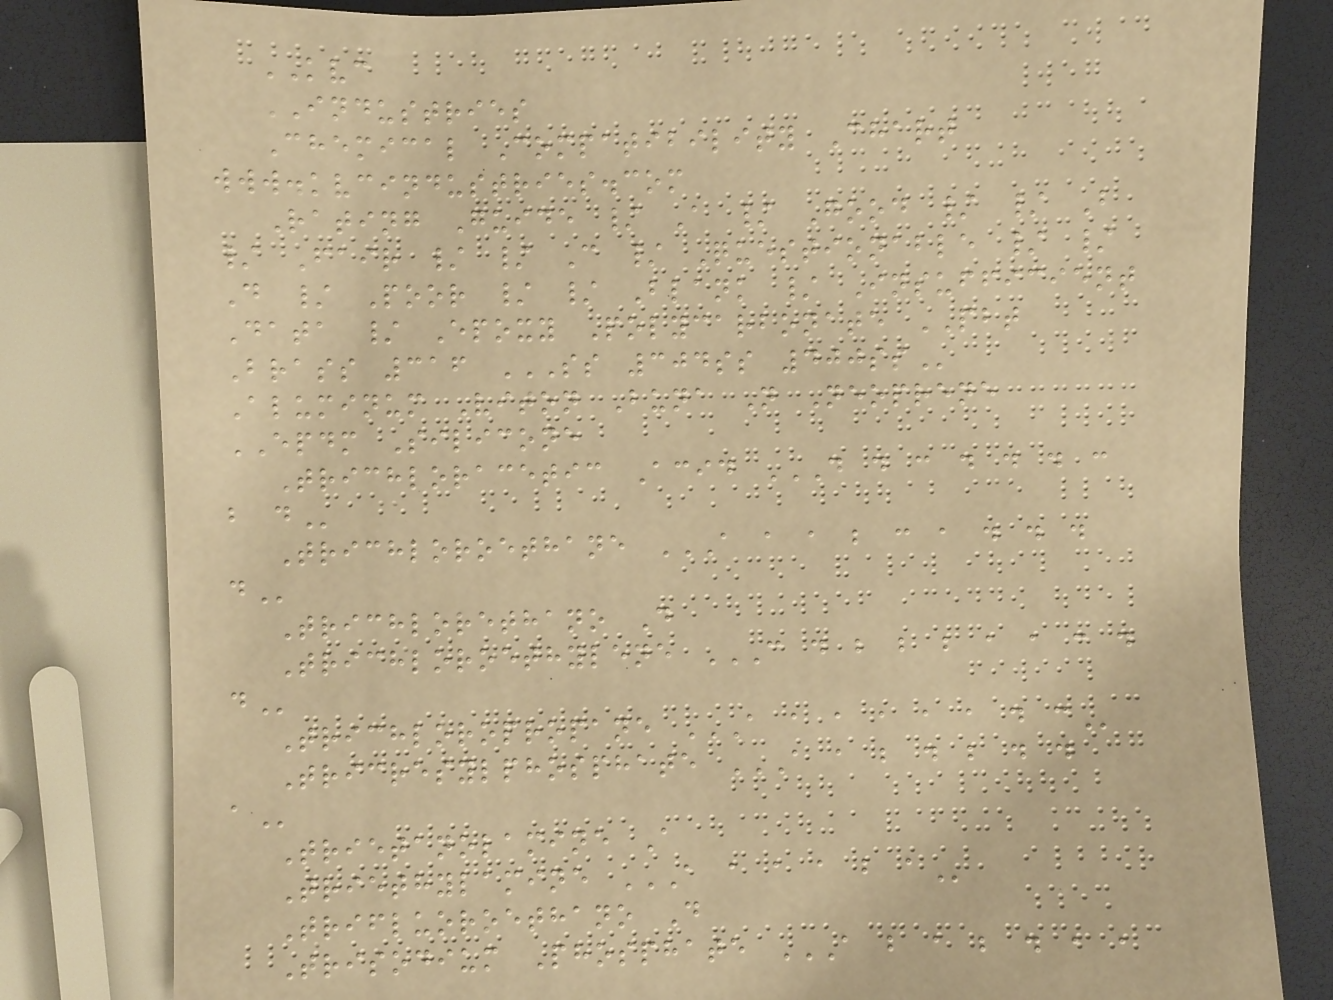KVC
INDUSTRIES
Chemical Compatibility Chart
www.kvcindustries.com
Rating Guide / A / Good / / B
/ Fair / / C / Questionable / /
D / Poor / / Blank / Insufficient
Data / Epoxy Polycarbonate PBT
Brass 316 SS 304SS 400SS
Aluminum Viton Buna N Neoprene
EPDM Silicone
Trichloracetic Acid D D C D D D C
B D
Trichloroethane A A A B C A D D D
D
Trichlorethano D
Trichloroethylene C D B B B A A C D
D
Trichloropropane A A A A A A D C
Tricresylphosphate A A B D B D D
A
Trietanolamine A
Triethylamine A A A A B A
Trifluoroethano D
Trisodium Phosphate A B A B D A A
